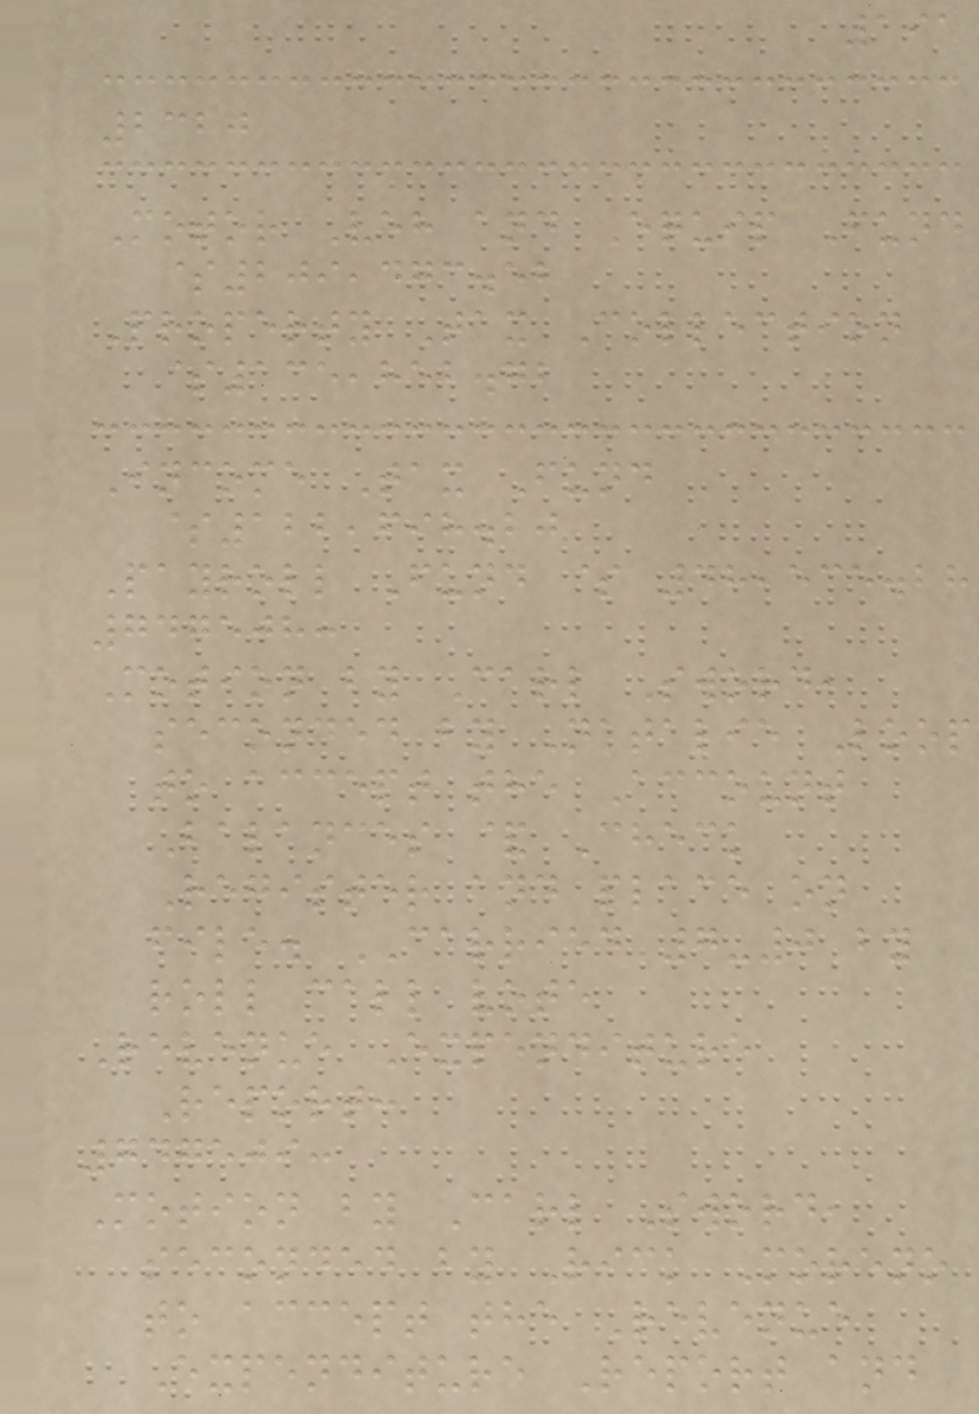191
2320
Motor Veh and Equip Fund
$209,473.52
Property Tax Collection
$135,852.72
Income Tax Fund
$122,698.20
Payroll Fund $ 48,535.28
747508:
Motion by Carl Sword,
seconded by Natalie Loop
to accept the Account
Balances & Check
Register and place on
file. CARRIED 7-0 by
roll call vote
Revenue Expenditure
Report:
747509:
Motion by Carl Sword,
seconded by Rick Moreno
to accept the Revenue
Expenditure Report and
